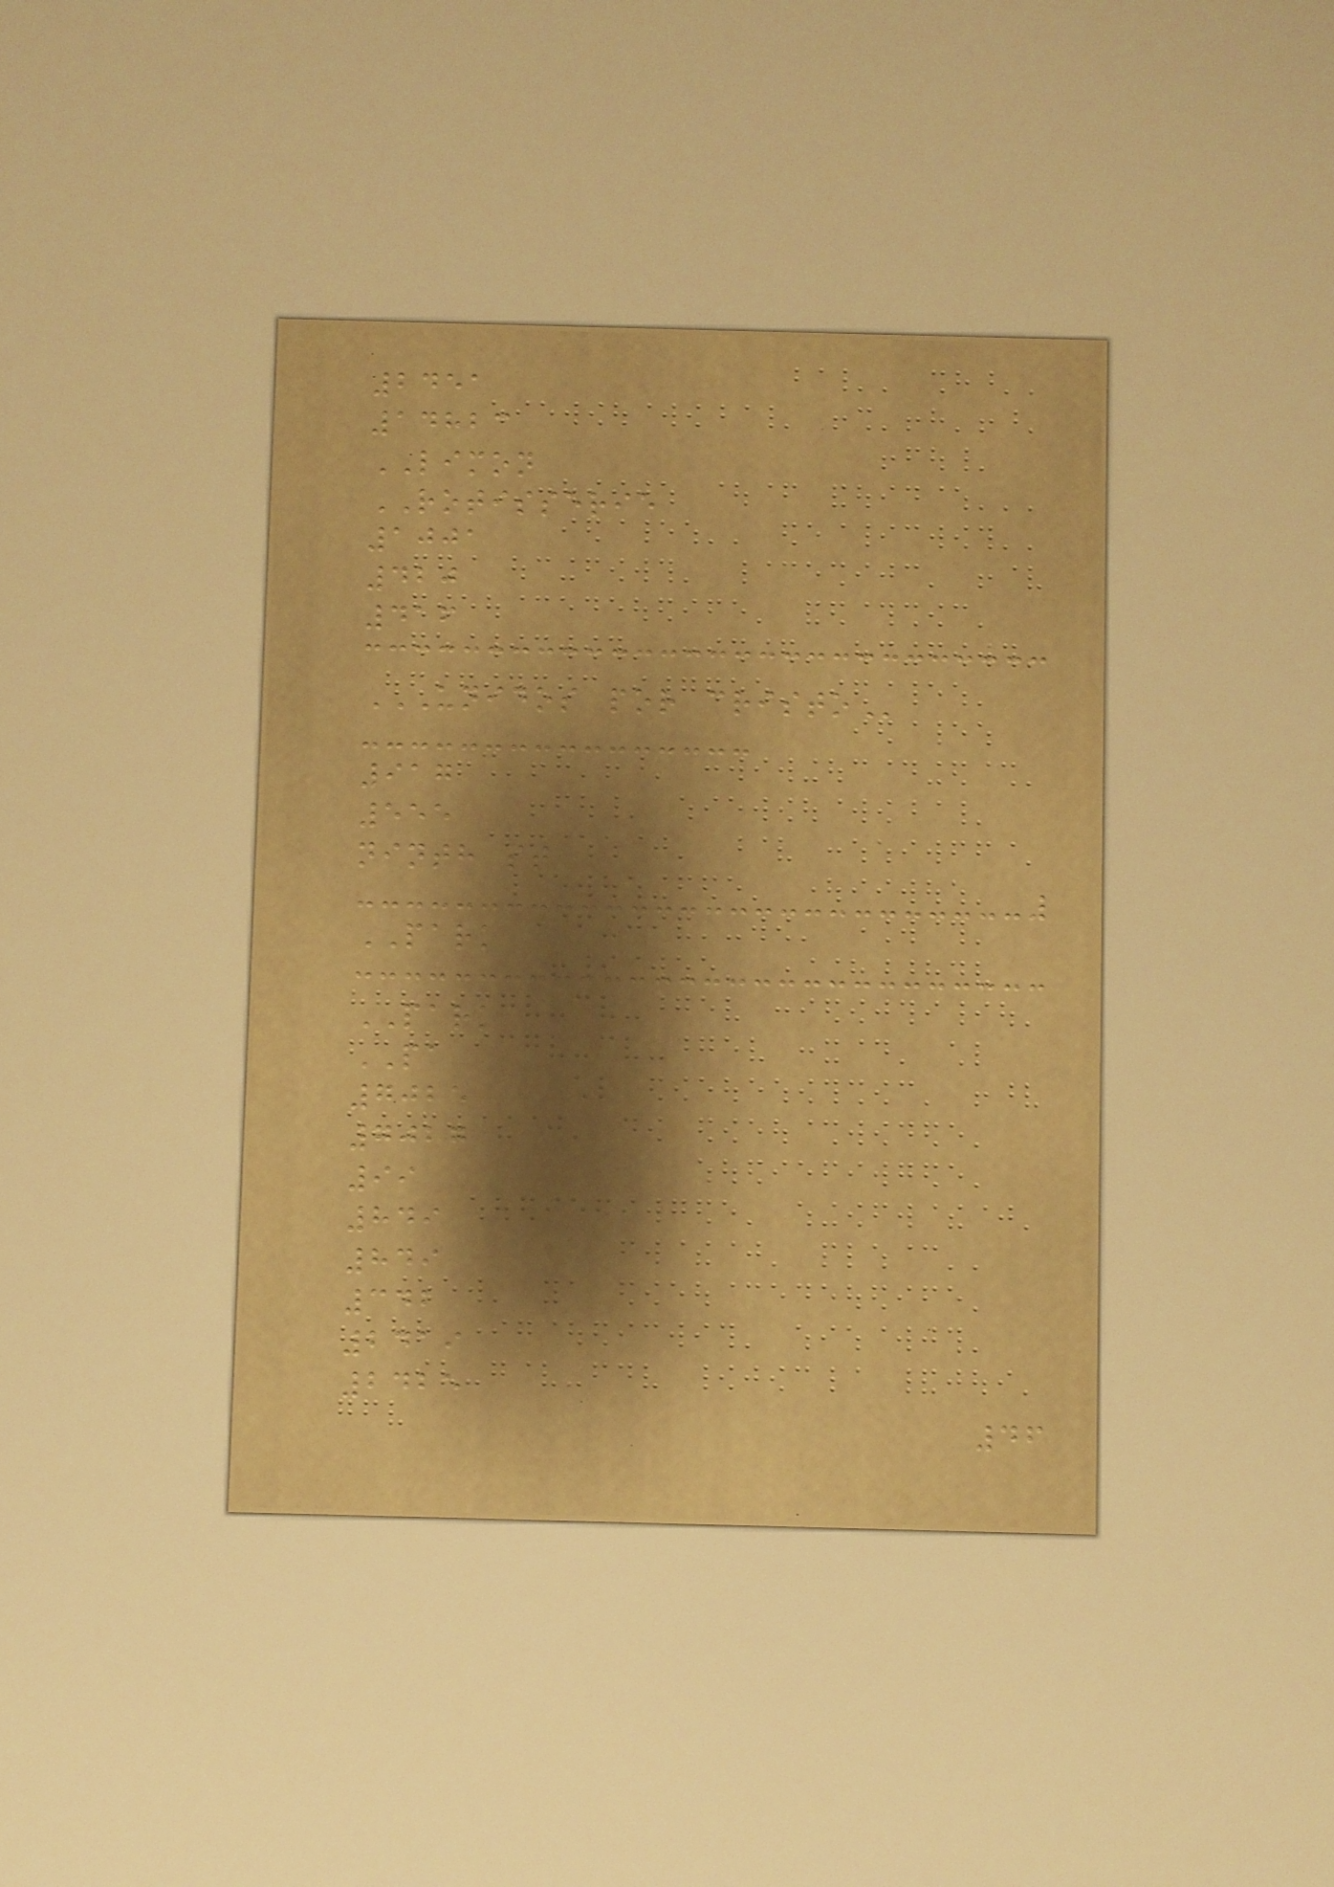2451
14823
LIMON
ROTISSERIE
1001
420
416
UNIDOS POR CRISTO
917
555
ninth st
PARK
PARK
PA
7025
7027
99
849
849
342
2419
2425
46
